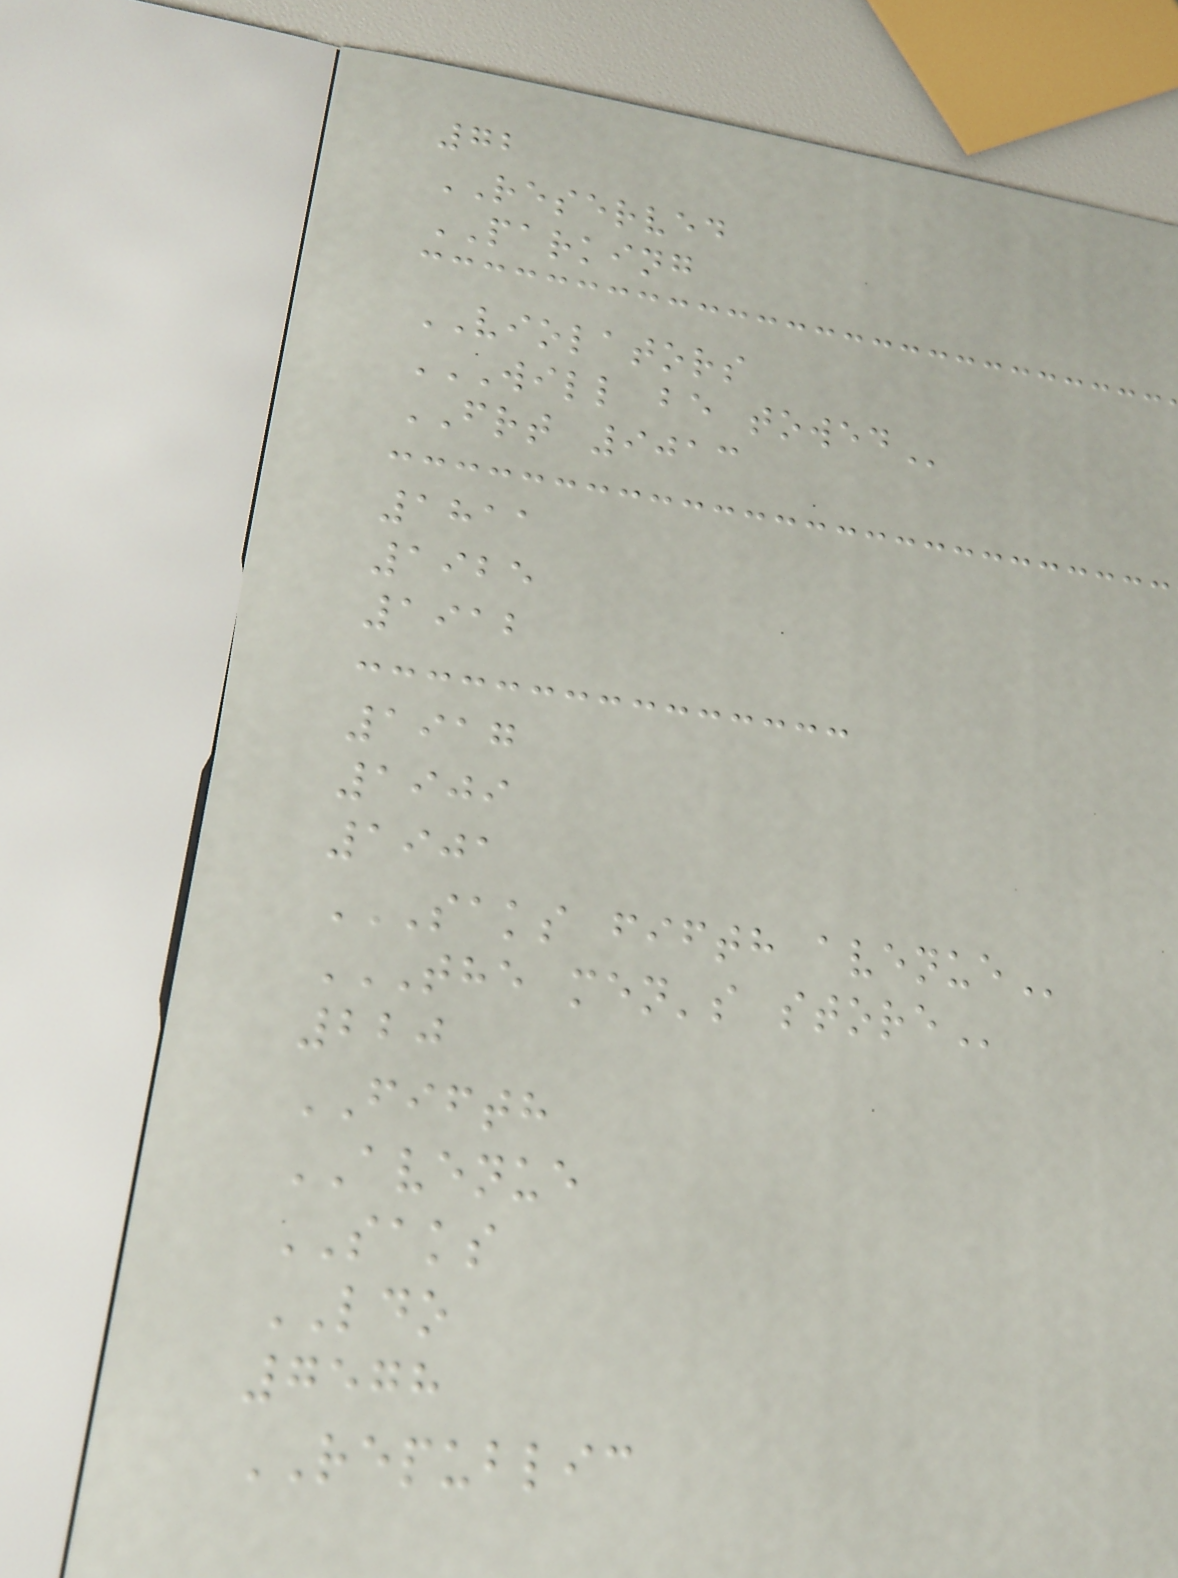72
RESERVED
PARKING
VIOLATORS
WILL BE TOWED
FRT 9013
1811
1925
1912
1917
1909
1901
SAKS FIFTH AVENUE
THE MEN'S STORE
220
FIFTH
AVENUE
SAKS
LDO
7578
REPUBLIC
